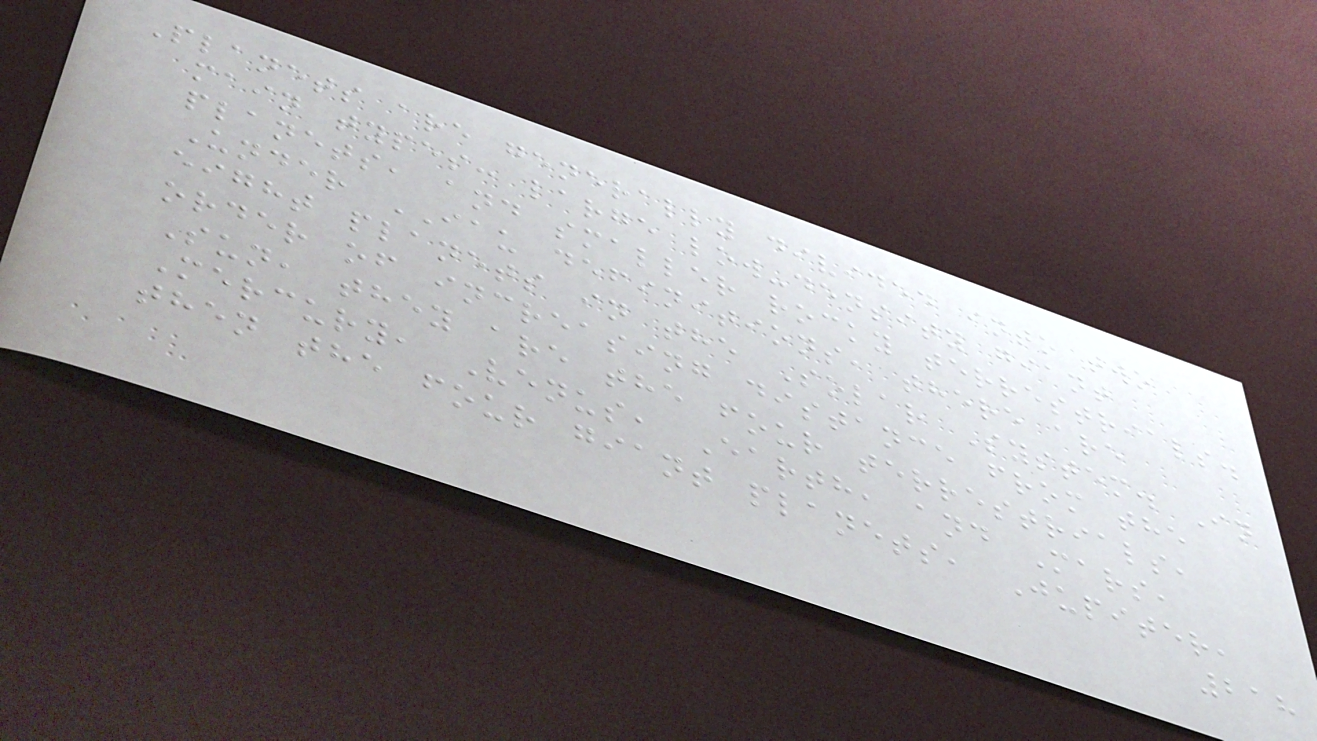Planets are generally divided into two
main types: large low-density giant
planets, and smaller rocky terrestrials.
Under IAU definitions, there are
eight planets in the Solar System. In
order of increasing distance from the
Sun, they are the four terrestrials,
Mercury, Venus, Earth, and Mars,
then the four giant planets, Jupiter,
218
